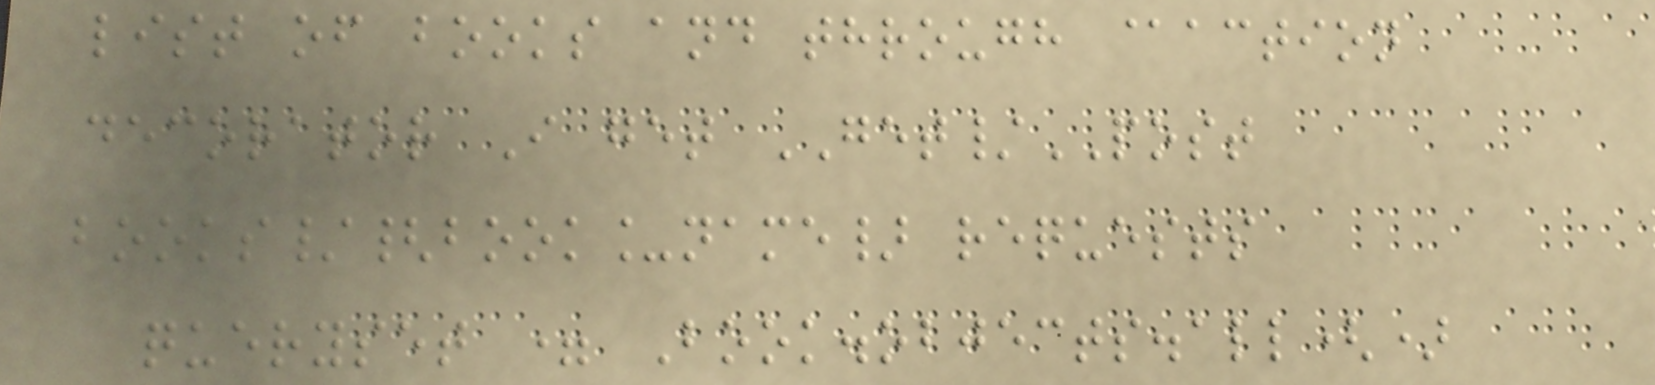list of books and through @action
decorator I get GET/POST
books/{book_name} requests
queryset = Book.objects.all()
